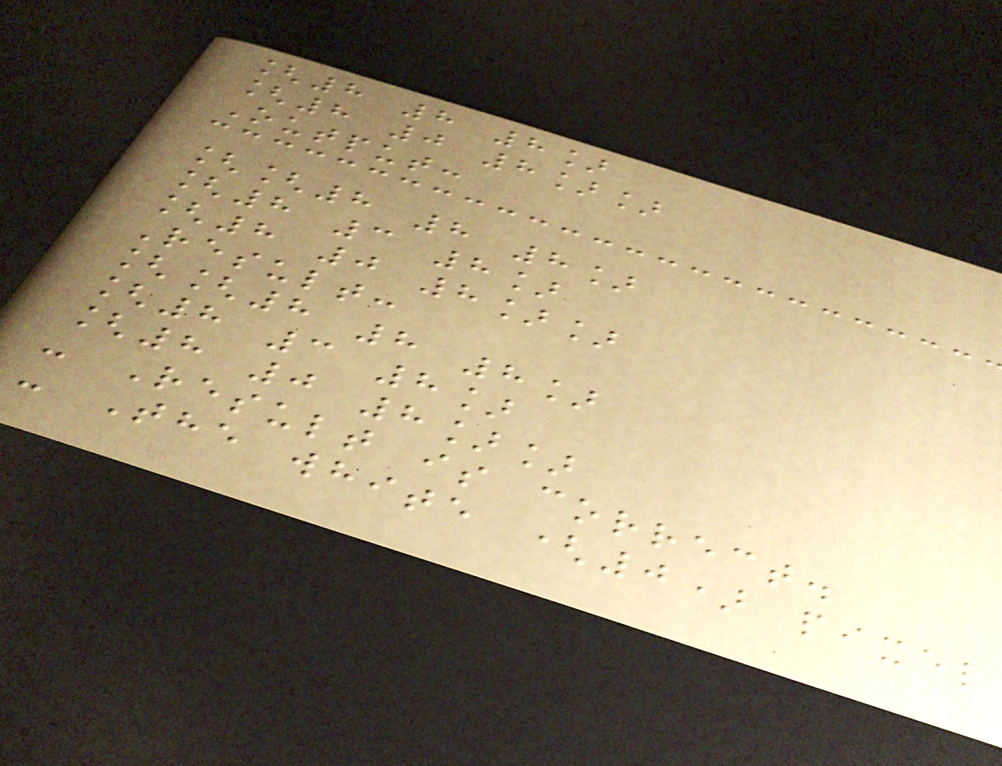[8 8 8]
[8 0 8]]
Output:
[[8 8 8]
[8 3 8]
[8 0 8]]
Result:
[[8 8 8]
[8 3 8]
[8 0 8]]
- Result is correct.
- The white (0) pixel
